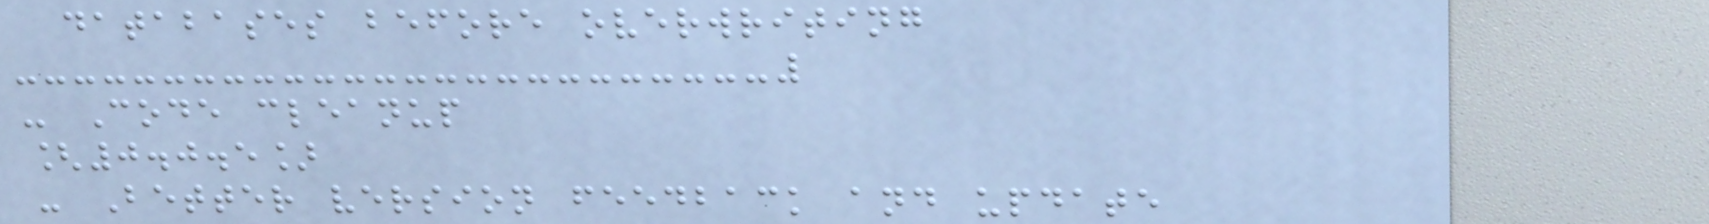databases before overwriting
- Code cleanup
[0.0.5]
- Better version feedback and update
